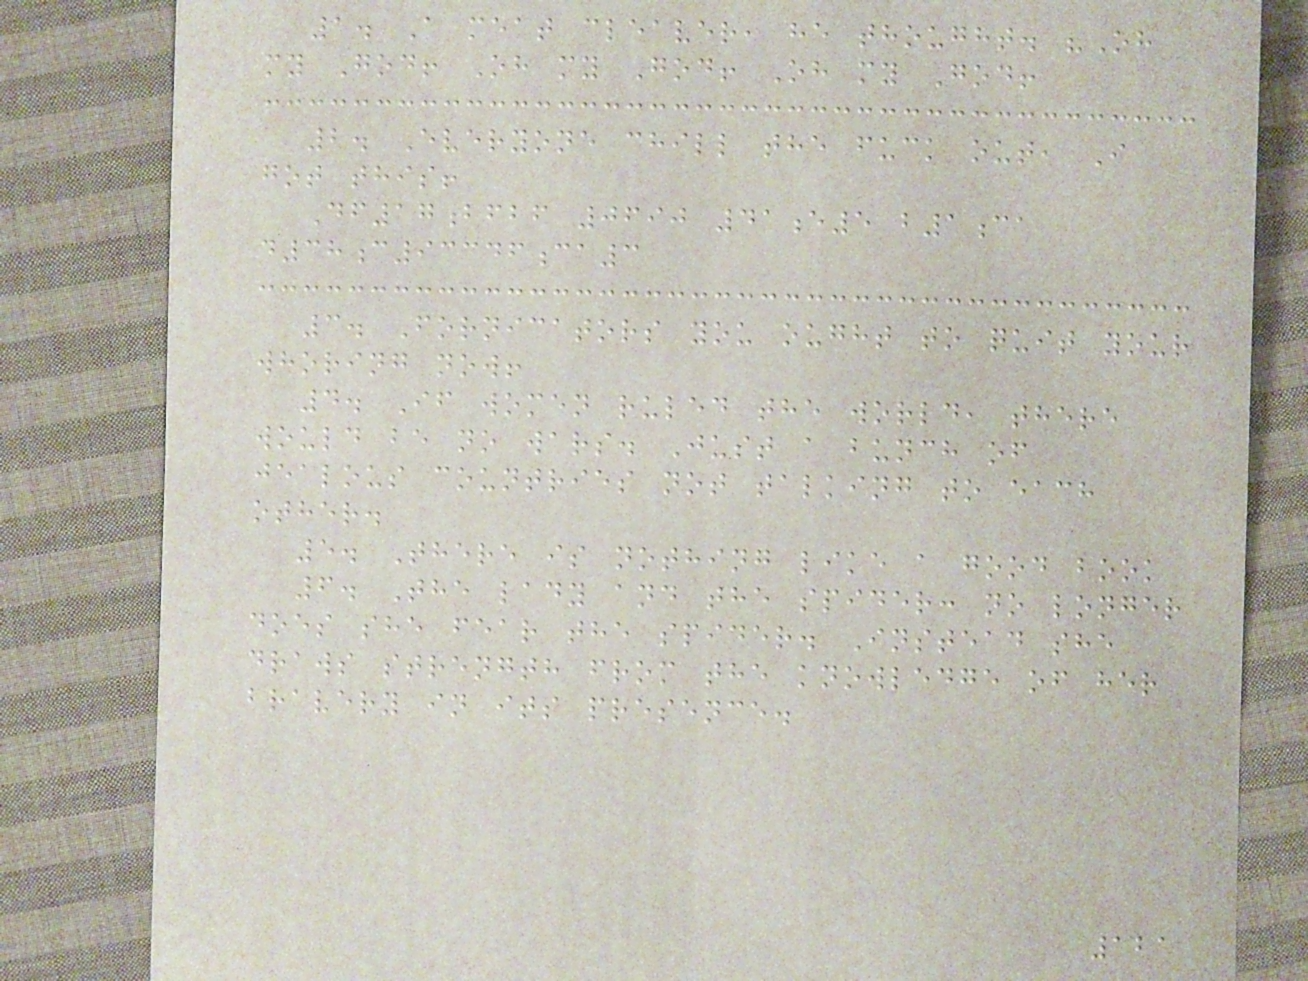1. A meat cleaver, he thought. "Oh
my God! Oh my God! Oh my God!
2. Everyone chill the fuck out, I
got this!
Df17bfbf 0690 41e5 b1ca
d38c93346ca3
3. Fornicators you ought to quit your
whoring now!
4. If women ruled the world, there
would be no wars. Just a bunch of
jealous countries not talking to each
other.
5. There is nothing like a good book
6. The lady and the spider: no longer
does she fear the spider. Instead she
draws strength from the knowledge of her
bravery in its presence.
121
